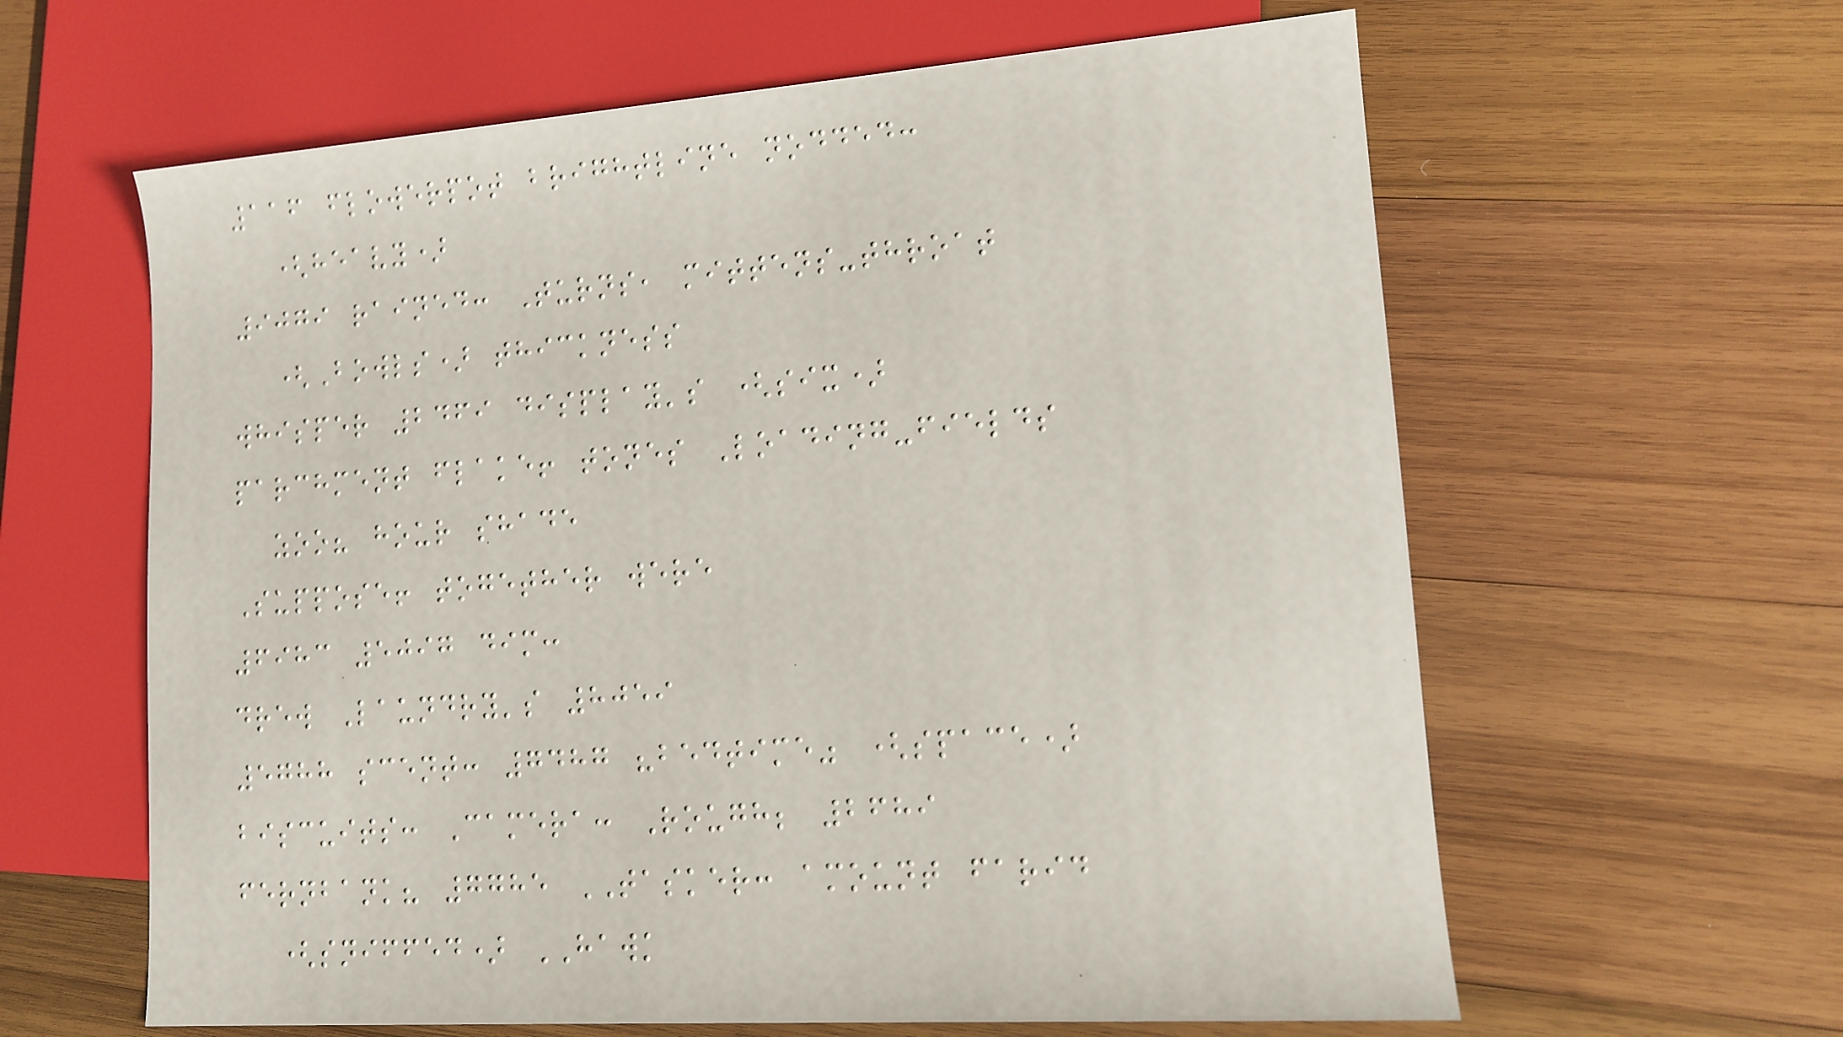116 flowerpot brightline nodded:
(heavy)
9079 rained: Turns, mittens-throat
(Bowls) thickness
whisper 2469 display's (six)
parchment flake! tones Loading-fields
zoo? hour shade
Suppose! together were
6983 5097 dim:
drew Laundry's 8059
5788 scent: 7487 "bedtime" (space)
biscuits: Camera: Rough; 2689
fernbank? 7785 TASKER: amount farid
(sniffed) HAWK
